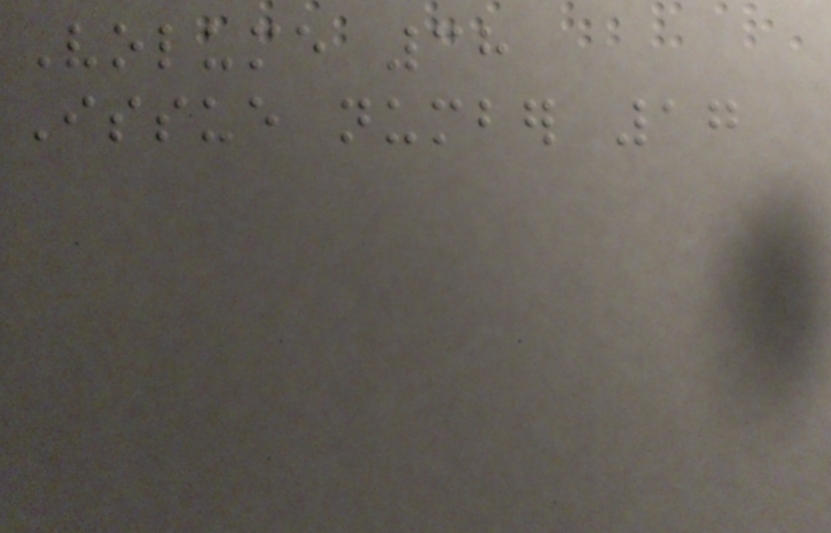Volume 38
Issue number 17
